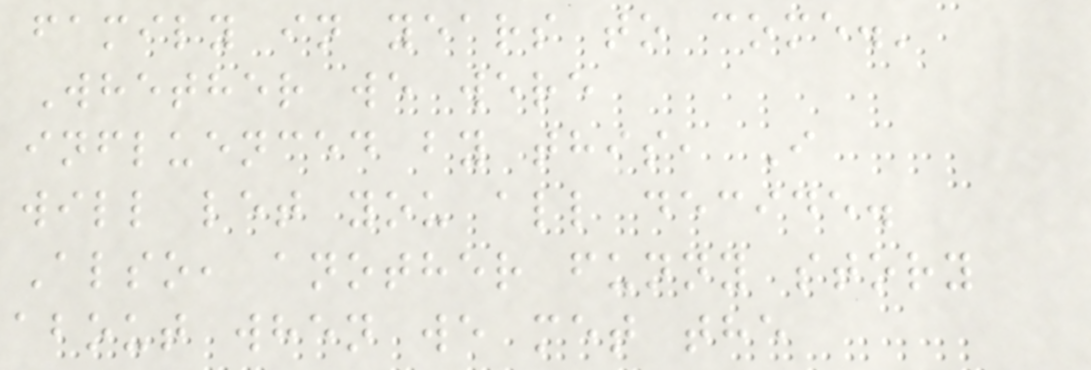family in years to come.'
Whether we were
influenced by this, I
will let you all decide.
Also, another funny story
about when we met the
